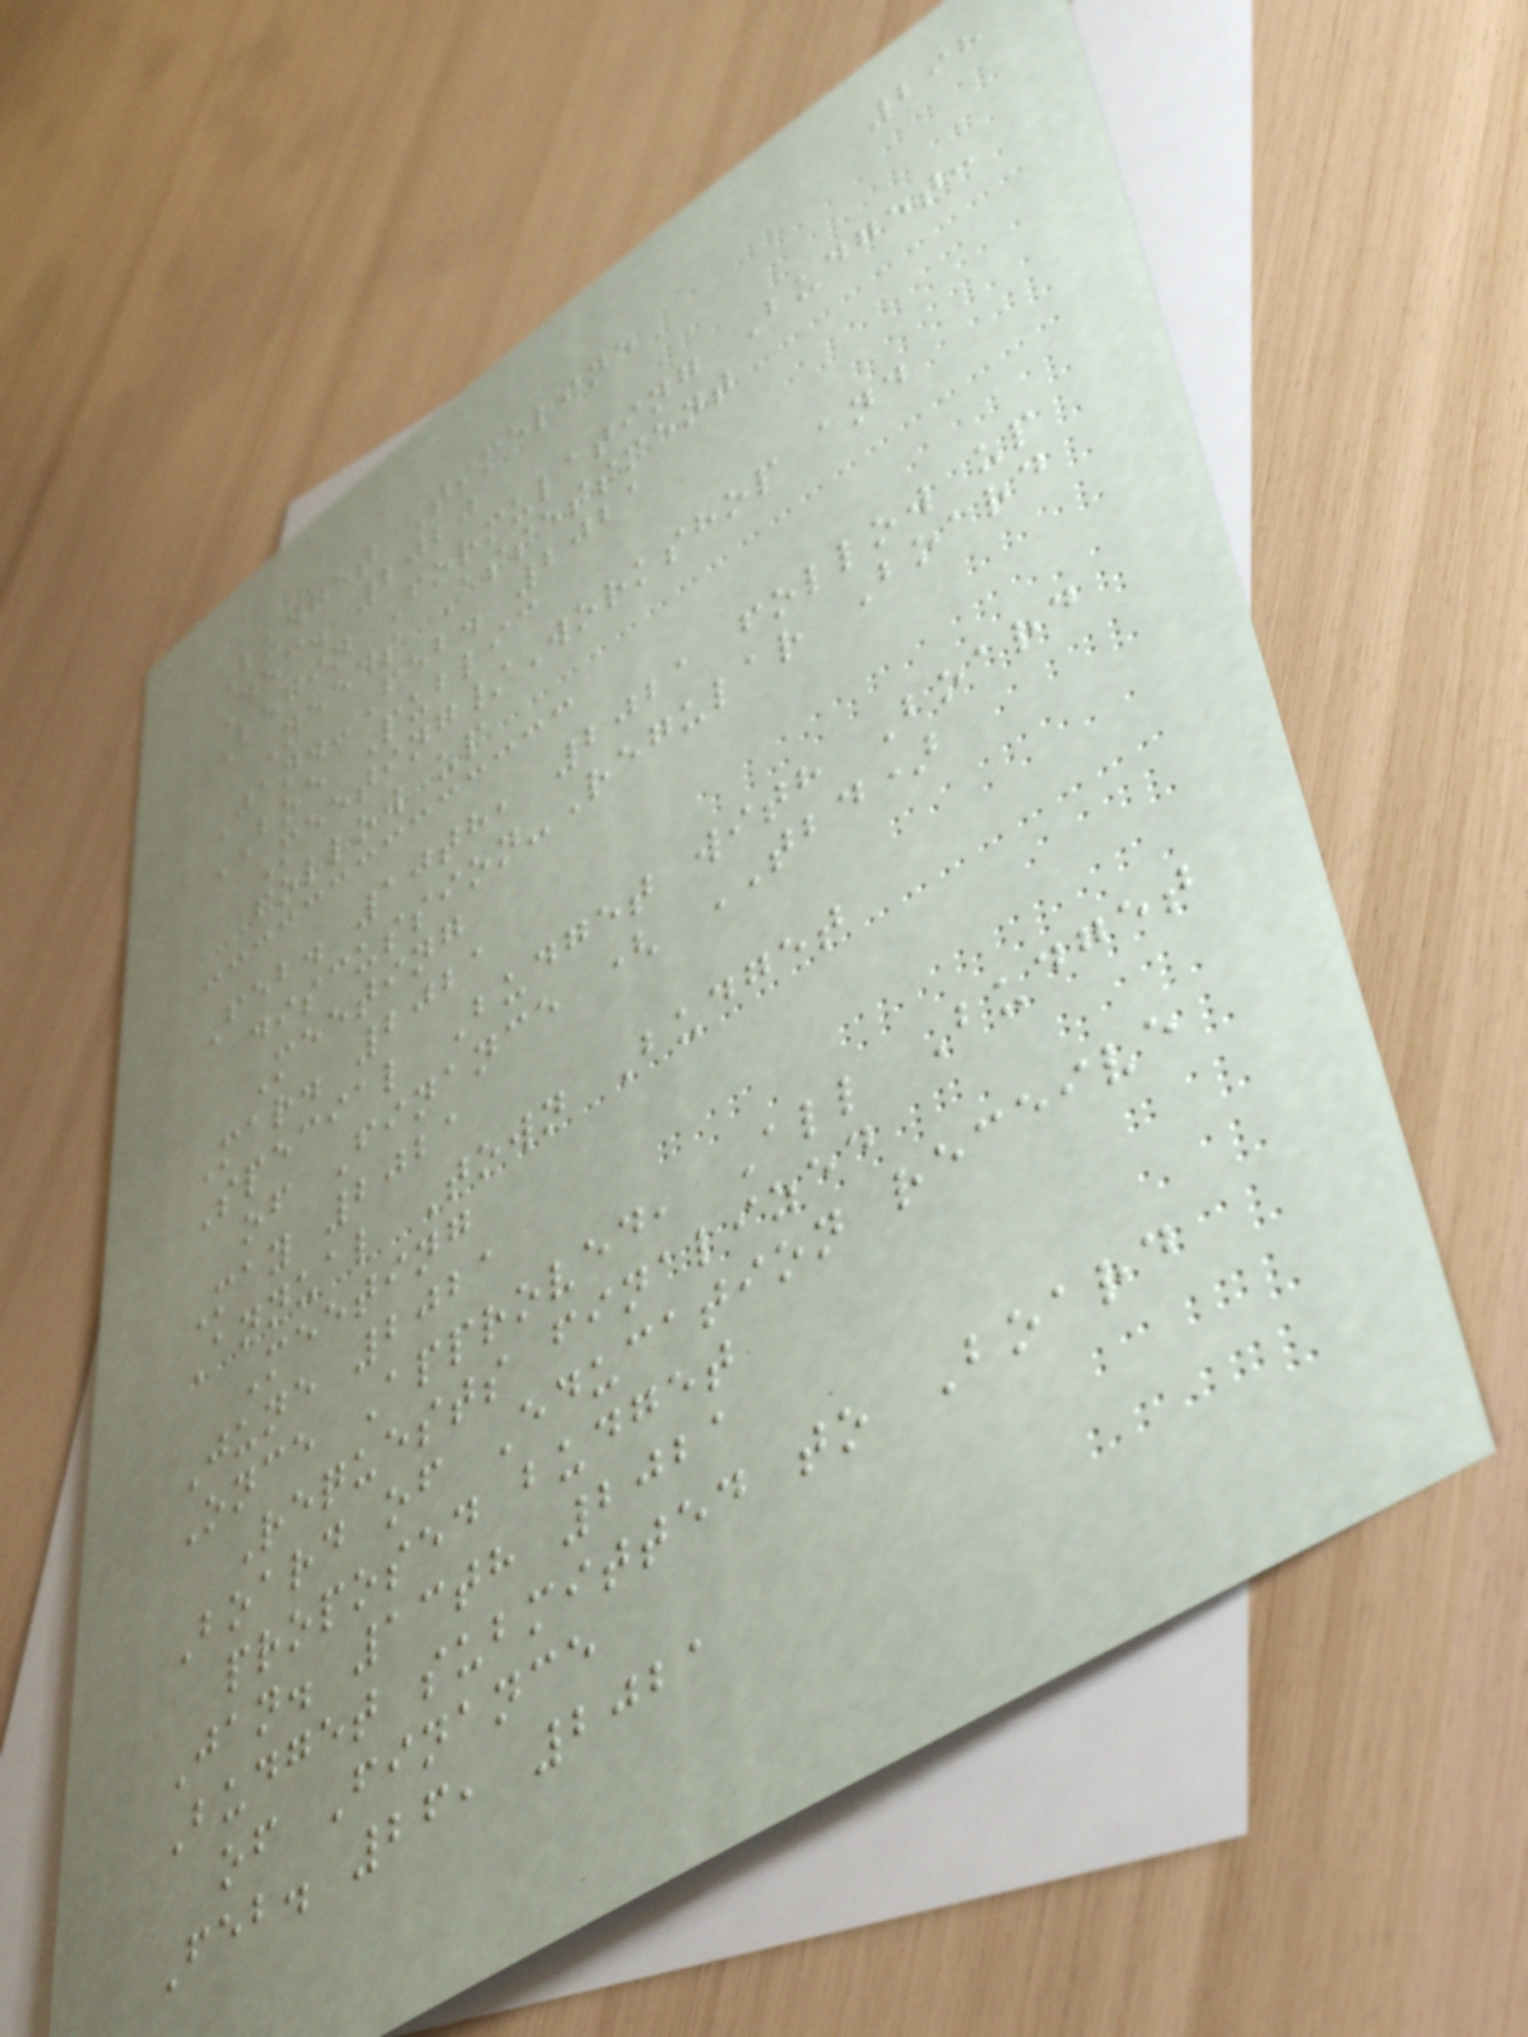298
Budget Timeline
Dec. 2020
Begin Formulating Budget:
Needs Assessment
Jan.-Feb. 2021
BOE Public
Meeting/Workshop and
follow up
Feb. 10th, 2021 follow up
discussion-Regular Board
Meeting
Mar. 2021
Special Budget with Board
of Finance ( TBD)
May 2021
Annual Town Budget
Meeting
June 2021
Once Approved, All Budget
Requests finalized
Board of Education receive
proposed budget
Jan. 13th 2021
Budget submitted to Board
of Finance
Feb. 26, 2021
